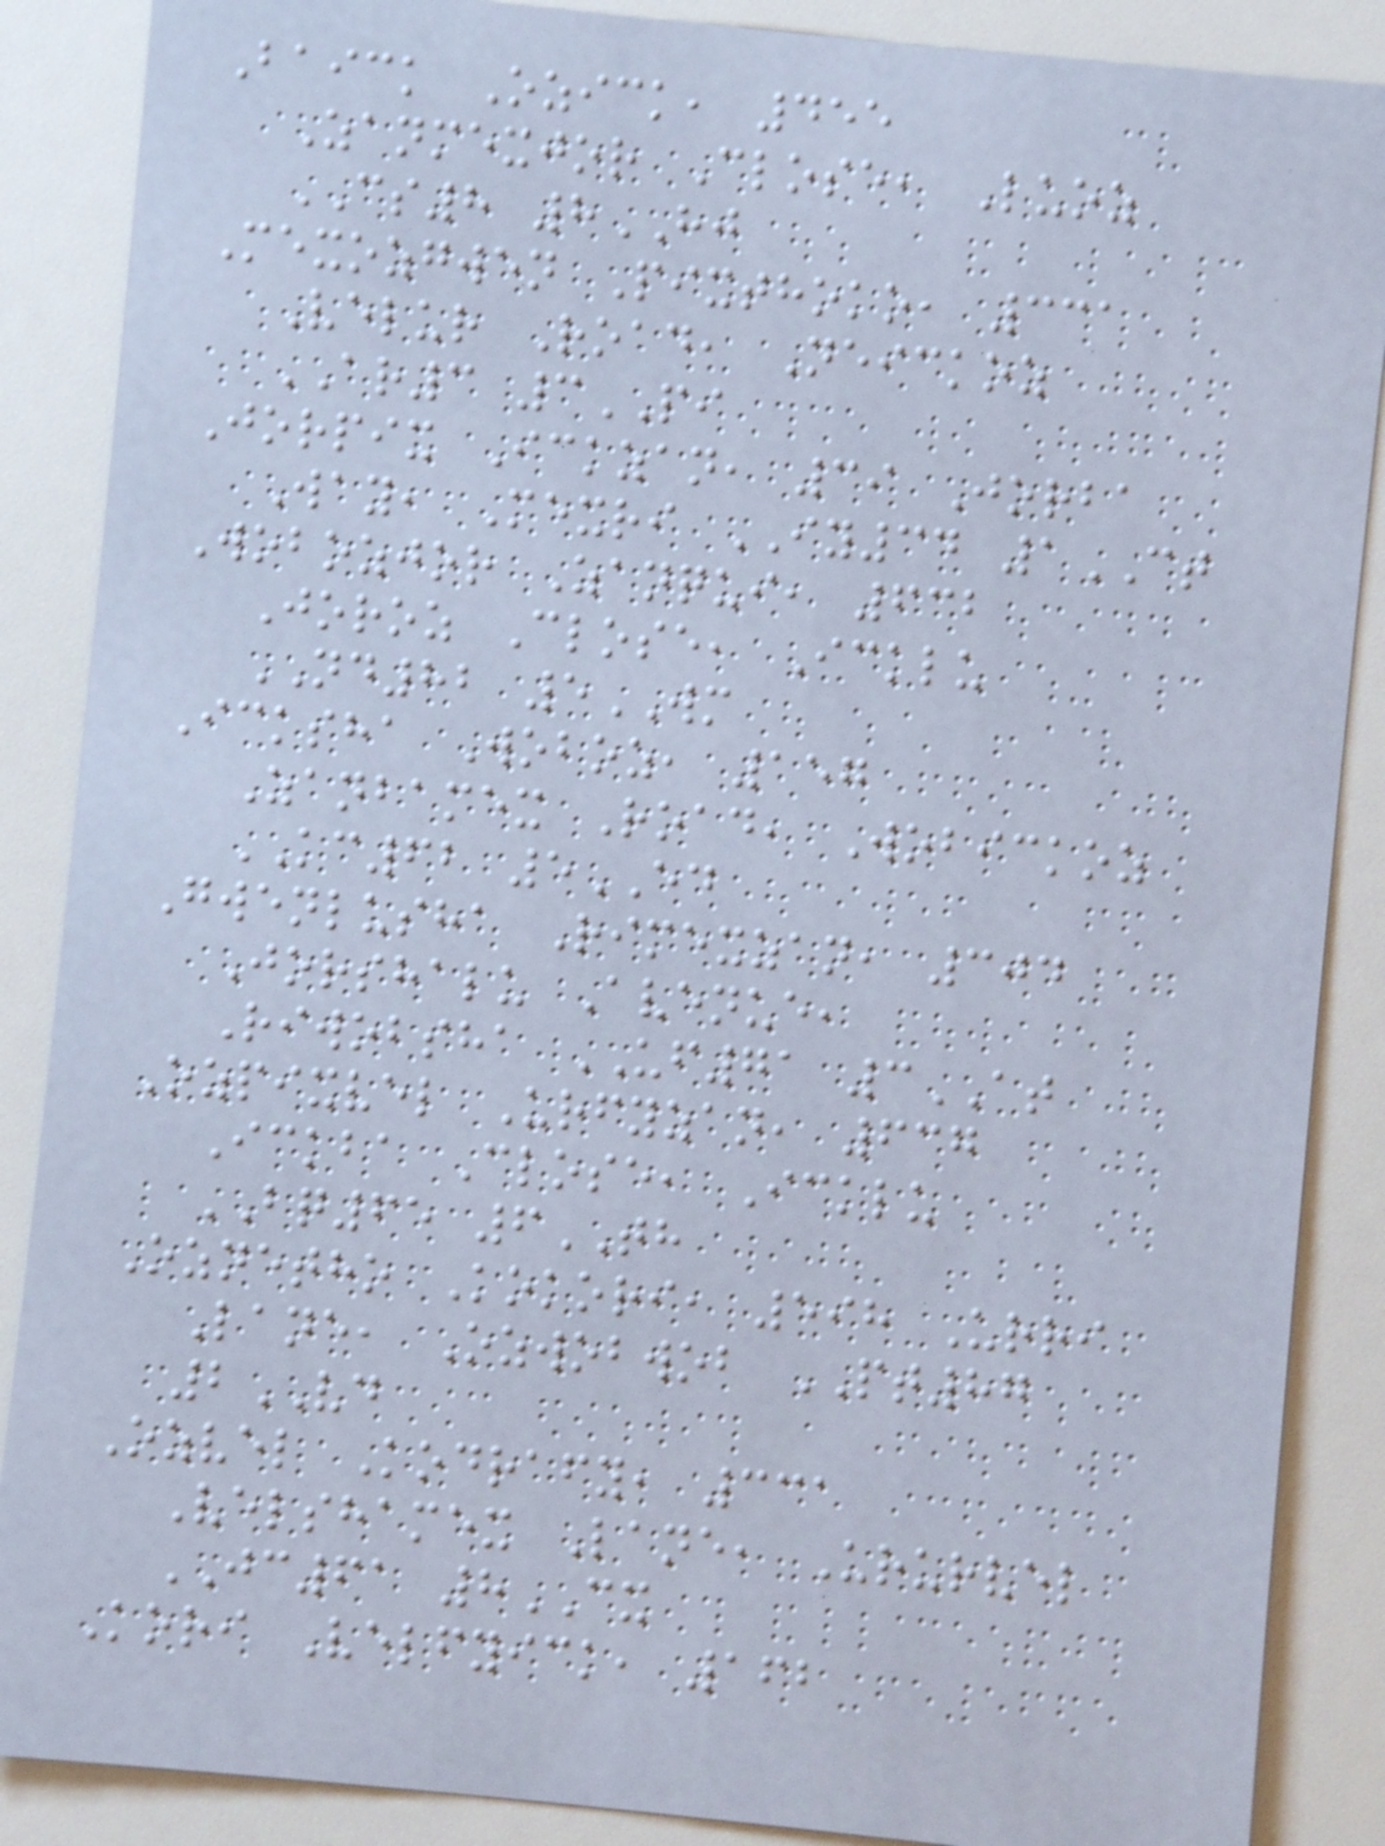Baick Ozick, 455
Zanmexjor Close, Luoz
CS8 8HJ
Mexozgwen Pixthoko, 331
Velur Road, Neickoz
AR3 3PI
Jorpix Ickzan, 39 Jorba
Way, Mexri IY34 1CT
Wobozjor Zanqui, 632
Joroz Close, Icklu
ND82 5WM
Icksha Woboz, 157
Zanbamex Road, Wobickoz
KC62 5ED
Gwenlusha Rimexzan, 304
Jorshalu Avenue,
Riwobsha UF71 3AT
Ozpixvel Urfyzan, 637
Ickba Close, Icklu
BQ65 6TH
Oznetho Kokori, 598 Urri
Lane, Ozwobwob PT87
2VD
Ozvel Kodrafy, 331
Velshamex Lane, Ururvel
JC61 8CX
Kori Velfyick, 162
